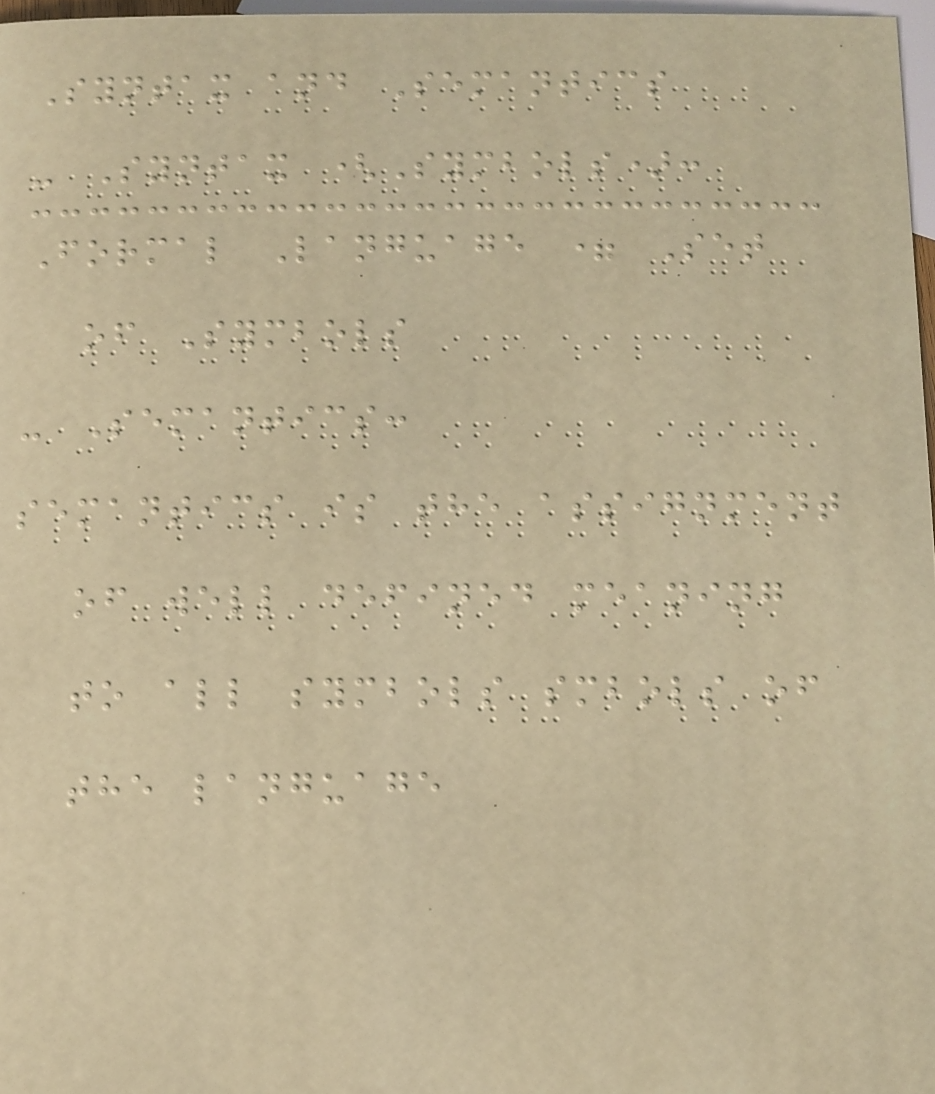Syntax and Semantics
- Syntax (Symbols):
Formal Language = Set
of Symbols
- Semantics:
semantics is the assignment
of well defined meaning
to all symbols smbols of
the language
